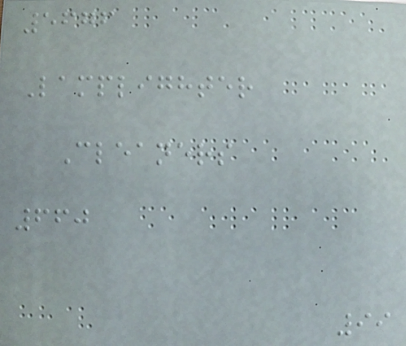5676
Lamplighter
Cleaners
660
99
